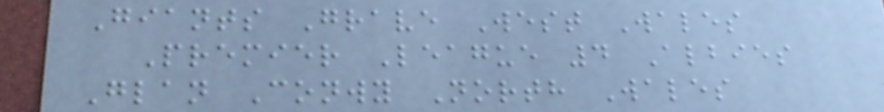Giants Grave West Wales
Premier League 4 Albies
Glan Conwy North Wales
